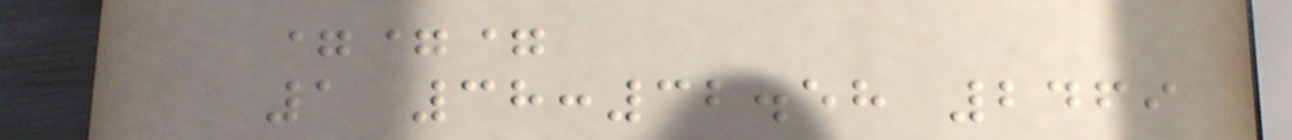===
1 38:32.58 2469
